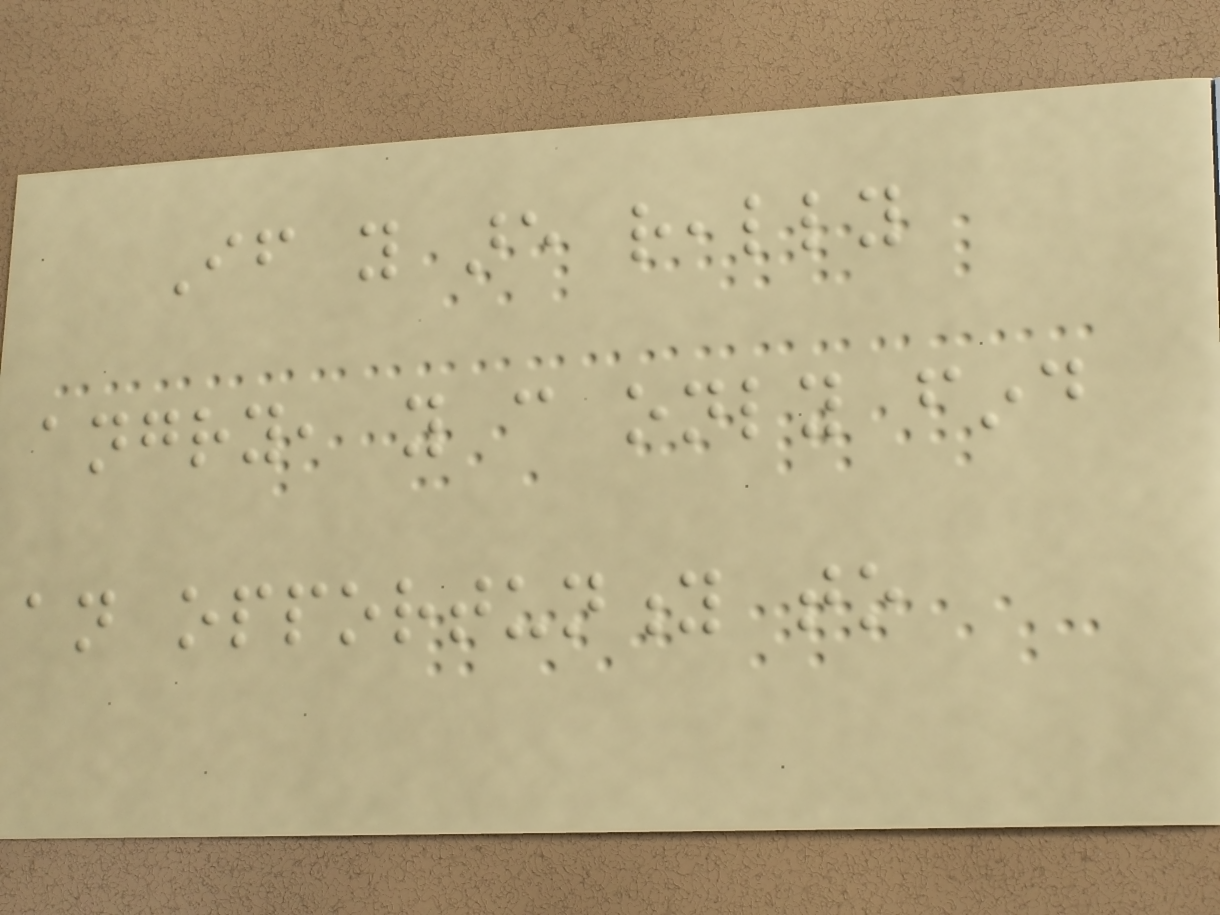If you are really
angry, you can only find
an opportunity to
